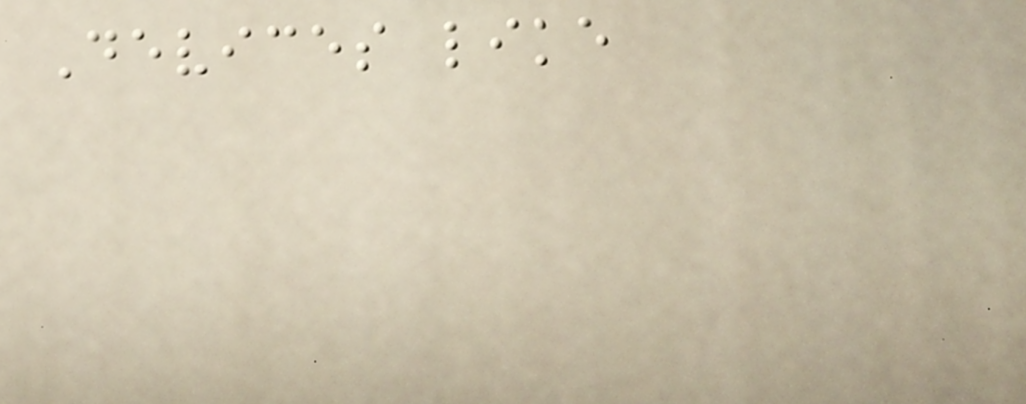Devices like
